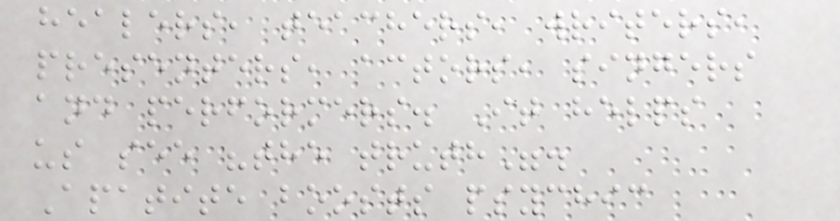healers, teachers, writers,
presenters, actors, singers
and performers. It helps
us see "the truth".
Apatite boosts psychic
